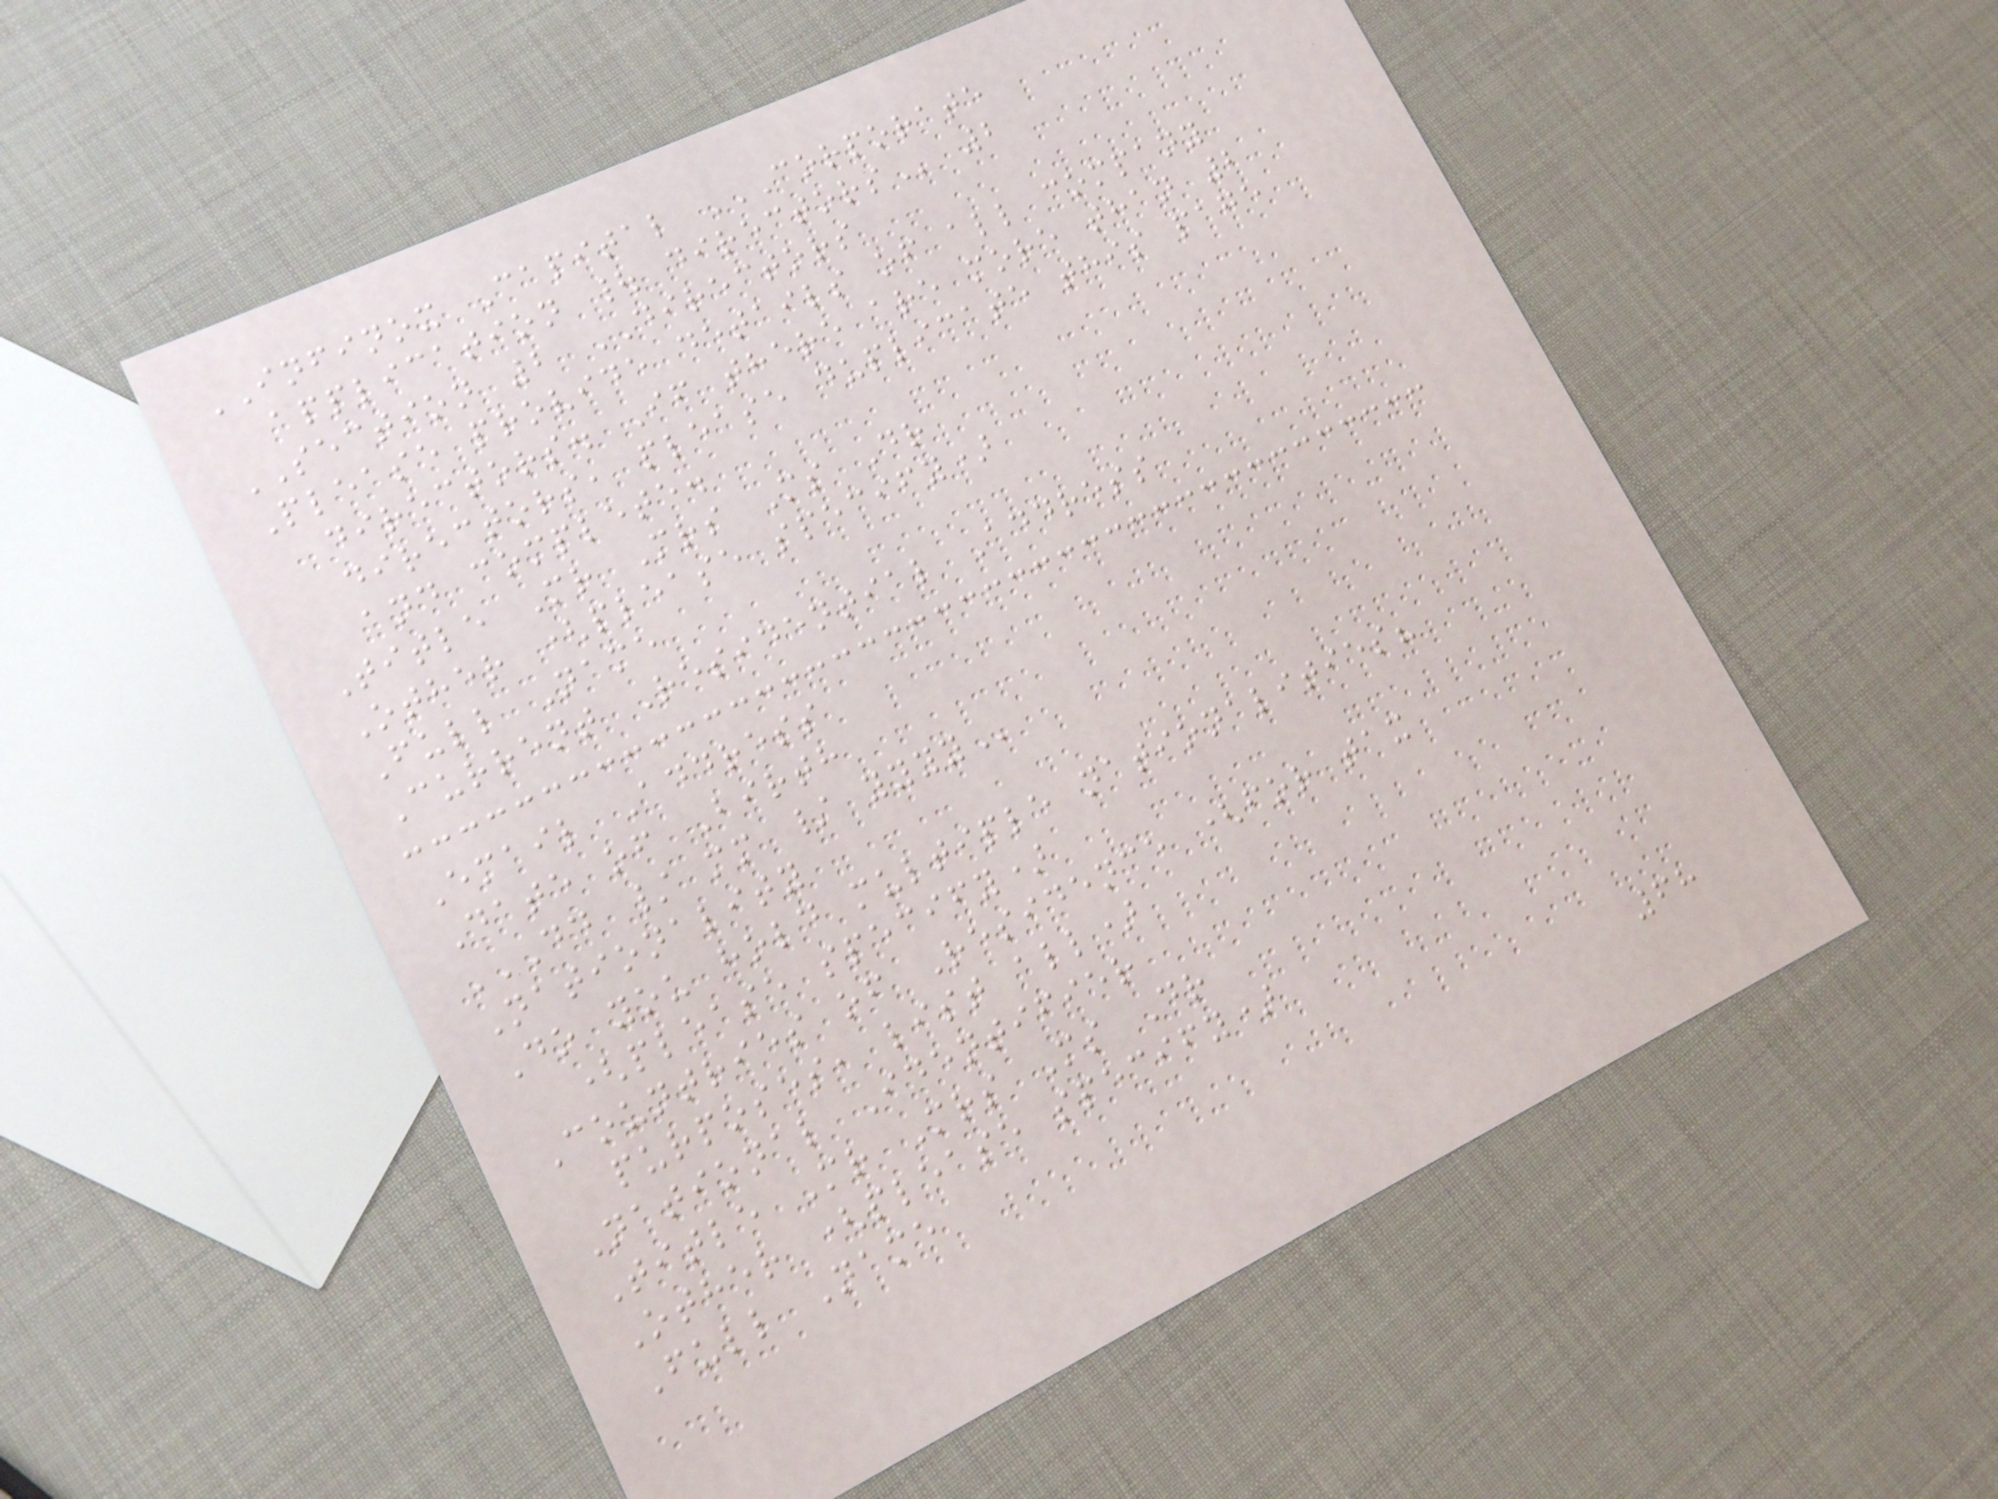INFINOX Capital CORPORATE
APPLICATION | DIRECTORS 2
SECTION 2 DIRECTORS
Please provide details of all company
directors. If there are more than 2
directors, please duplicate this page
and complete.
Title Mr Mrs Ms Dr
Other (please specify)
Full Name
Current Residential Address
Email Address
Date of Birth
DD / MM / YYYY
Nationality
Do you hold multiple nationalities?
(please specify)
Countries of Residence (for tax
purposes, list all)
National Identifier
Title Mr Mrs Ms Dr
Other (please specify)
Full Name
68
